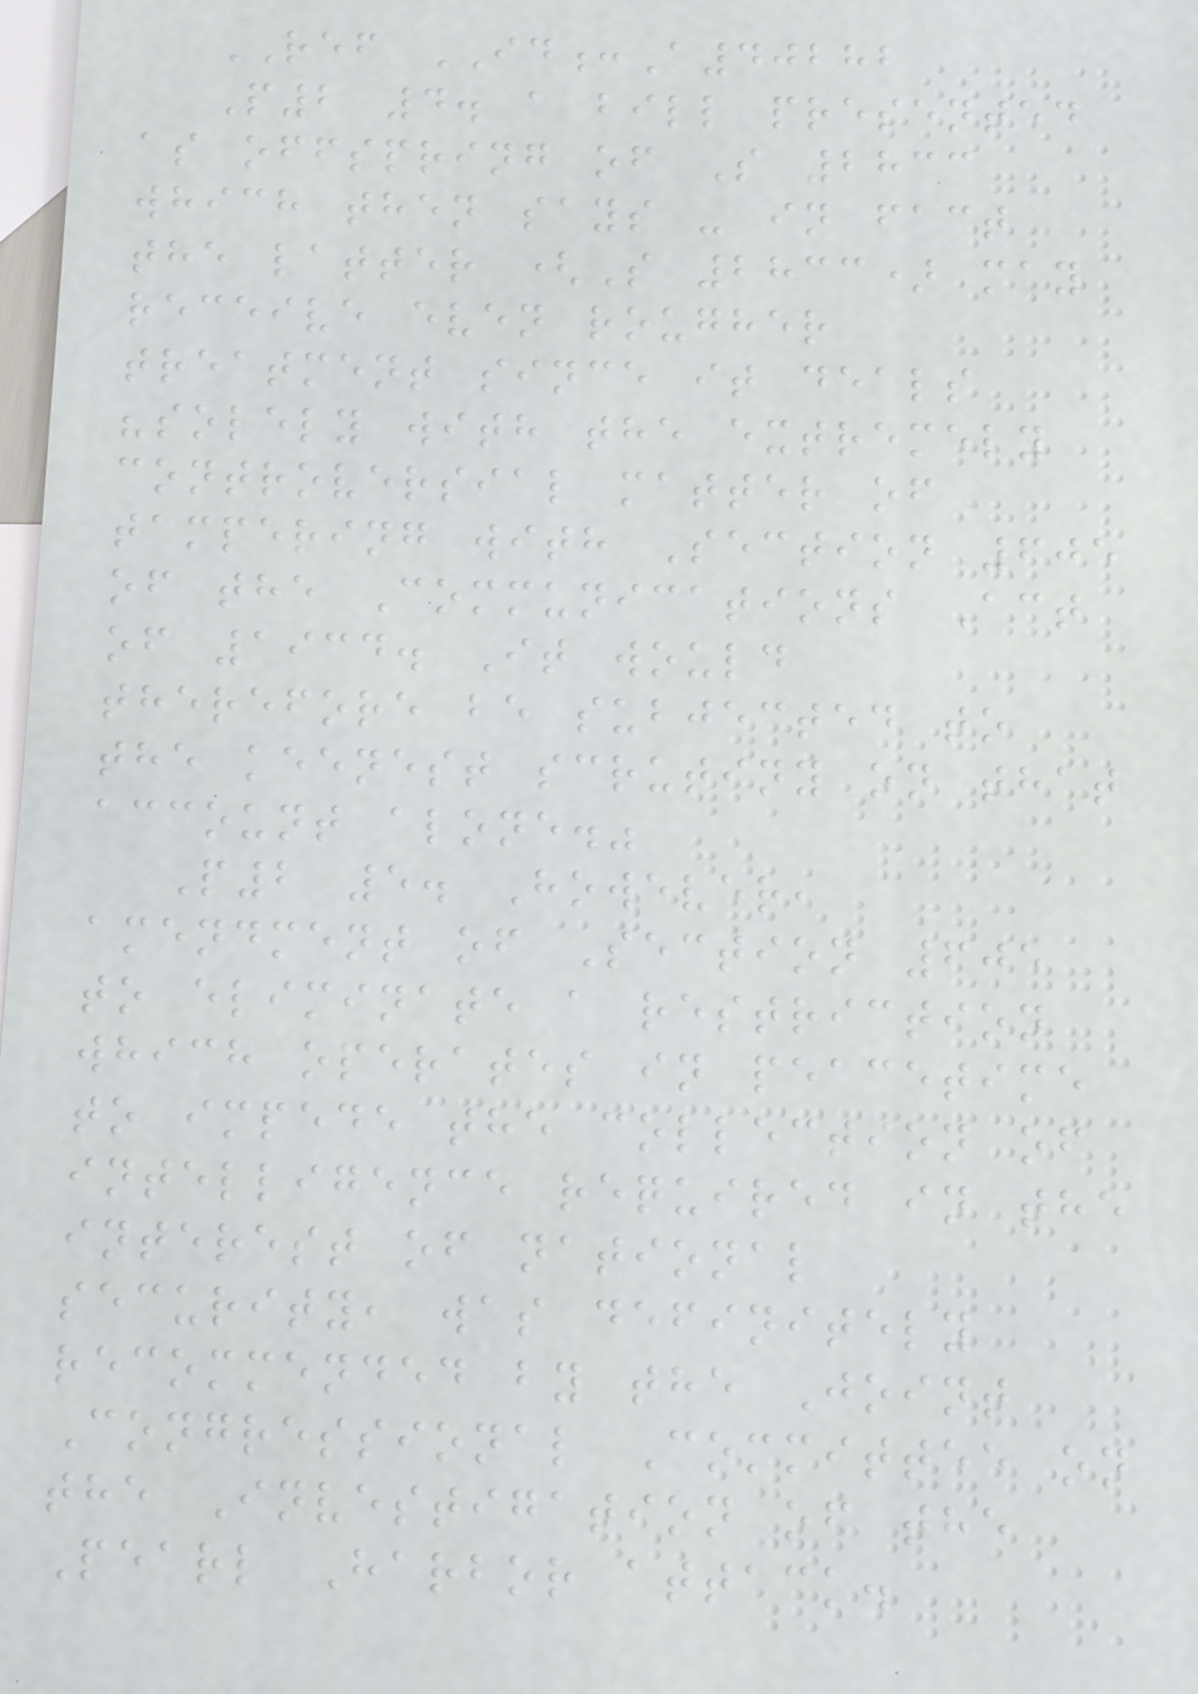REF ID:A40282
P2 4. a bill presented
as offspring of S 2833
which then says - in fact
the latter (S 2833) may
receive even rougher
treatment since it deals
"solely with the extremely
controversial matter of
tampering with Section 605
of the Communications Act
of 1934. It would
therefore be subjected to
the keenest scrutiny on that
account alone."
P2 5. However,
amendment of Section 605
to eliminate a restriction
which operates in peacetime
to impede the collection of
intelligence required in the
interest of national
security, was definitely
recommended by the Joint
Congressional Committee on
the Investigation of the
Pearl Harbor attack.
